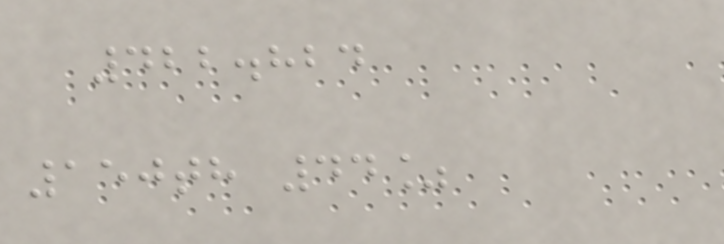422.824
150th 44%
